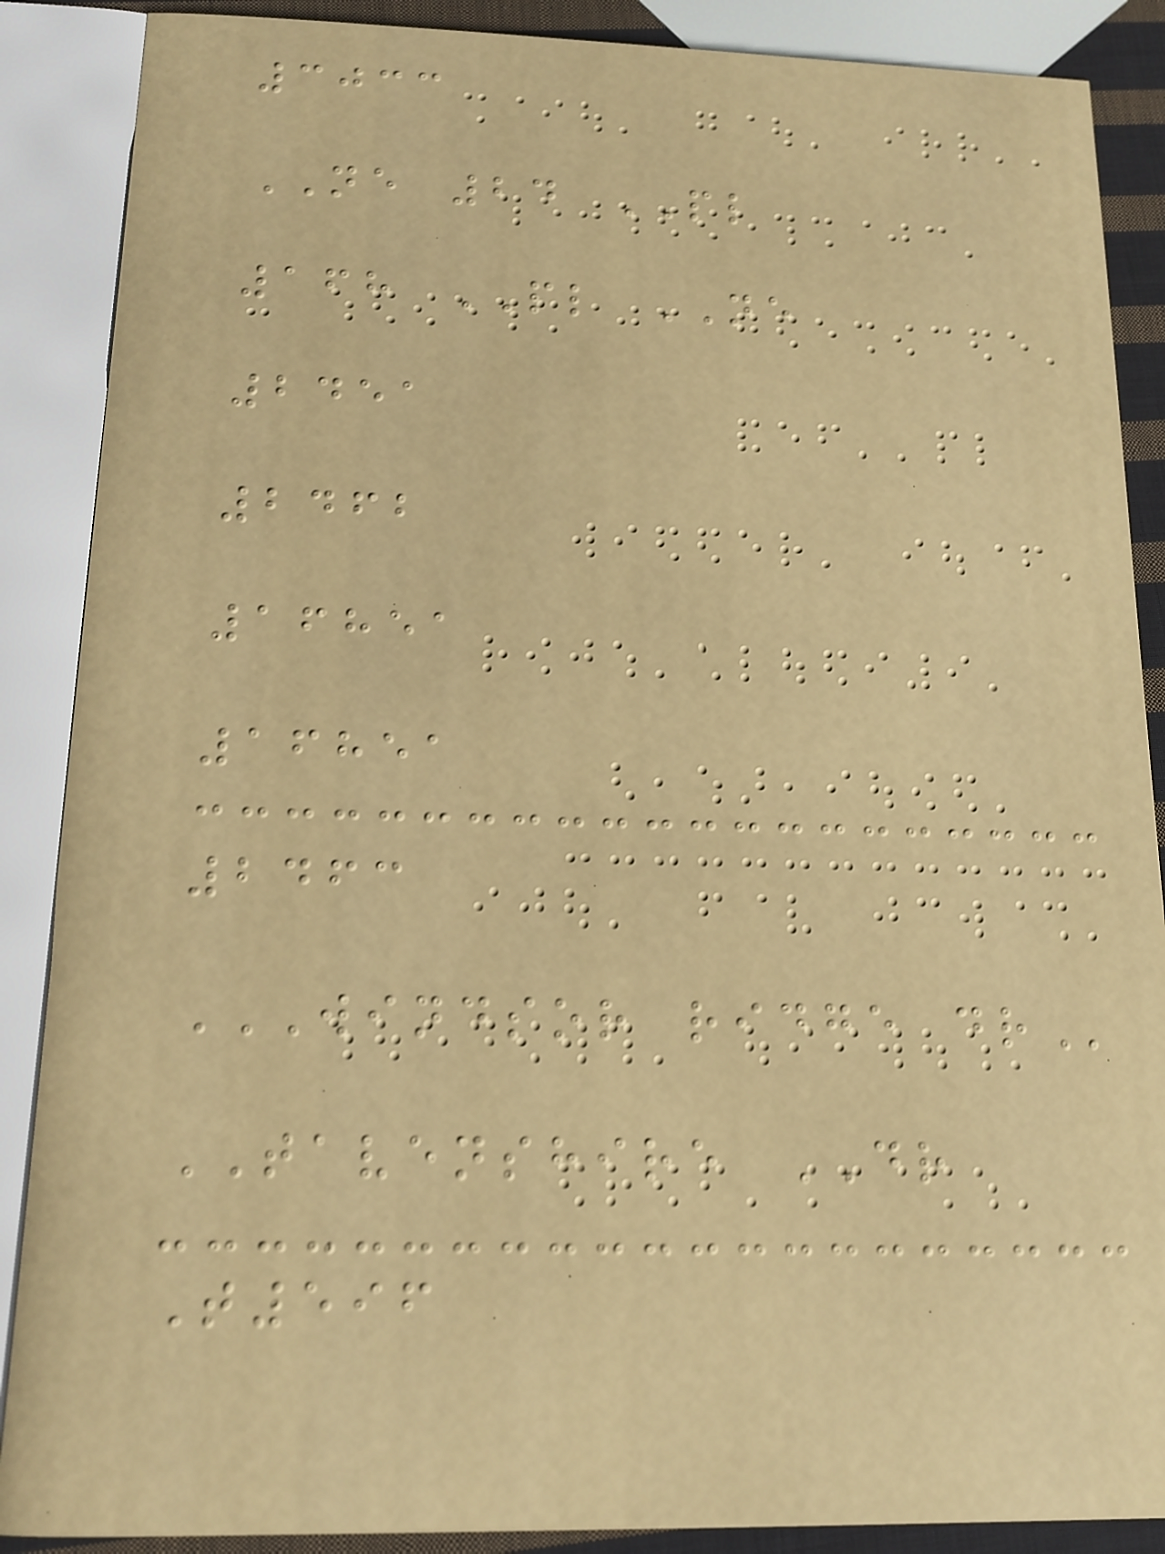3033
NE 24 PL
168 PL NE
2451
2462
16851
16851
2463
WINDSOR RIDGE DR
TAVENSHIRE DR
T596
